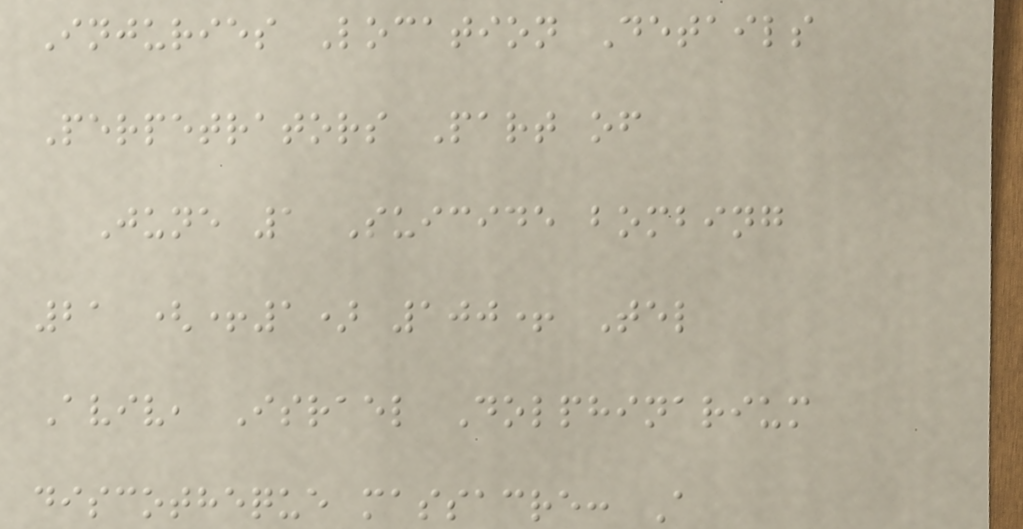Injuries Location Details
Perpetrators Part of
June 1 Suicide bombing
21 (+1) 100+ Tel
Aviv, Israel Dolphinarium
discotheque massacre: A
